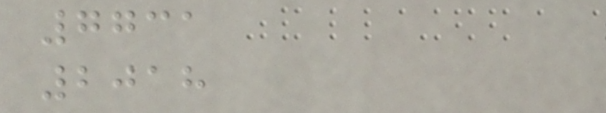7731
2018
